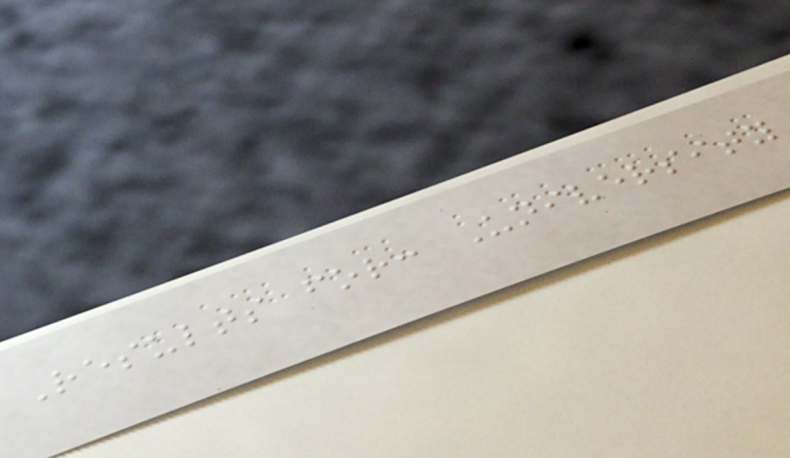Results for: University
